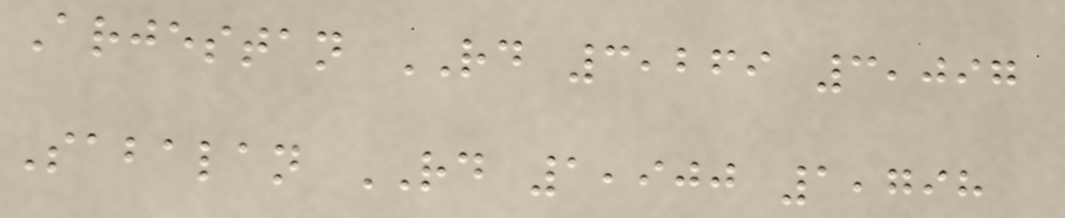Arjestan RD 3,269 3,097
Sabalan RD 1,900 1,798
